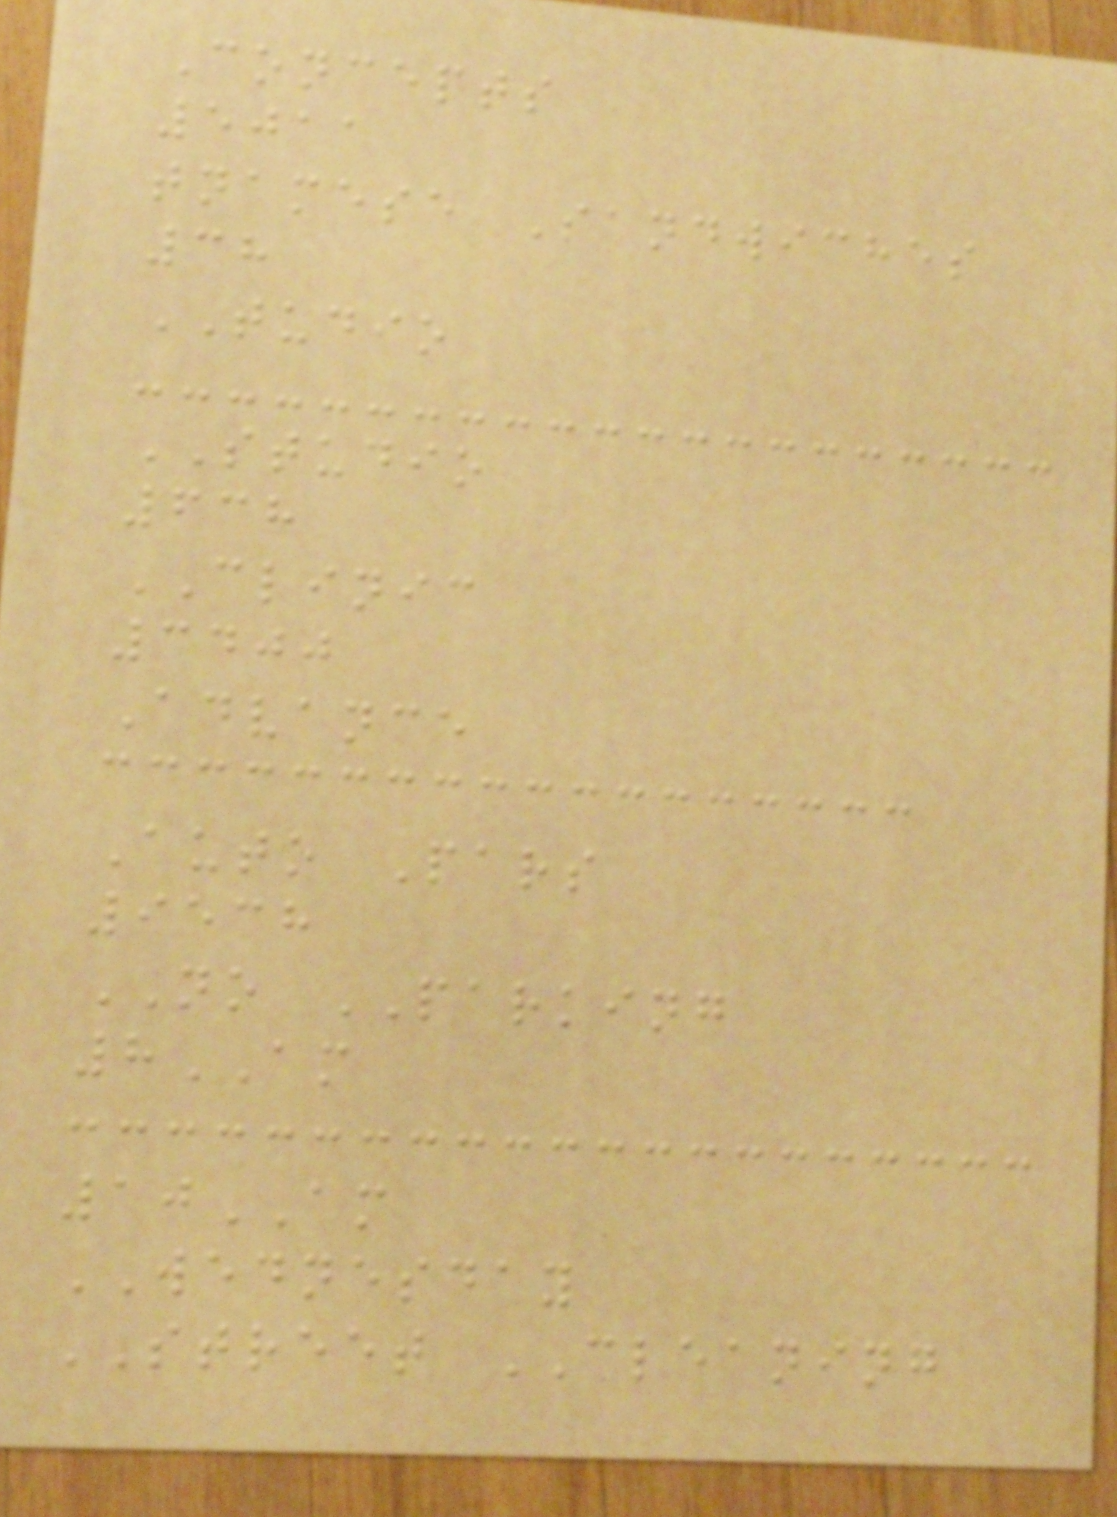Concepts
5011
tnamese Sandwiches
38
TUDIO
STUDIO
638
CLINIC
3400
Advance
Auto Pars
9538
NO PARKING
8AM
10AM
WEDNESDAY
STREET CLEANING
